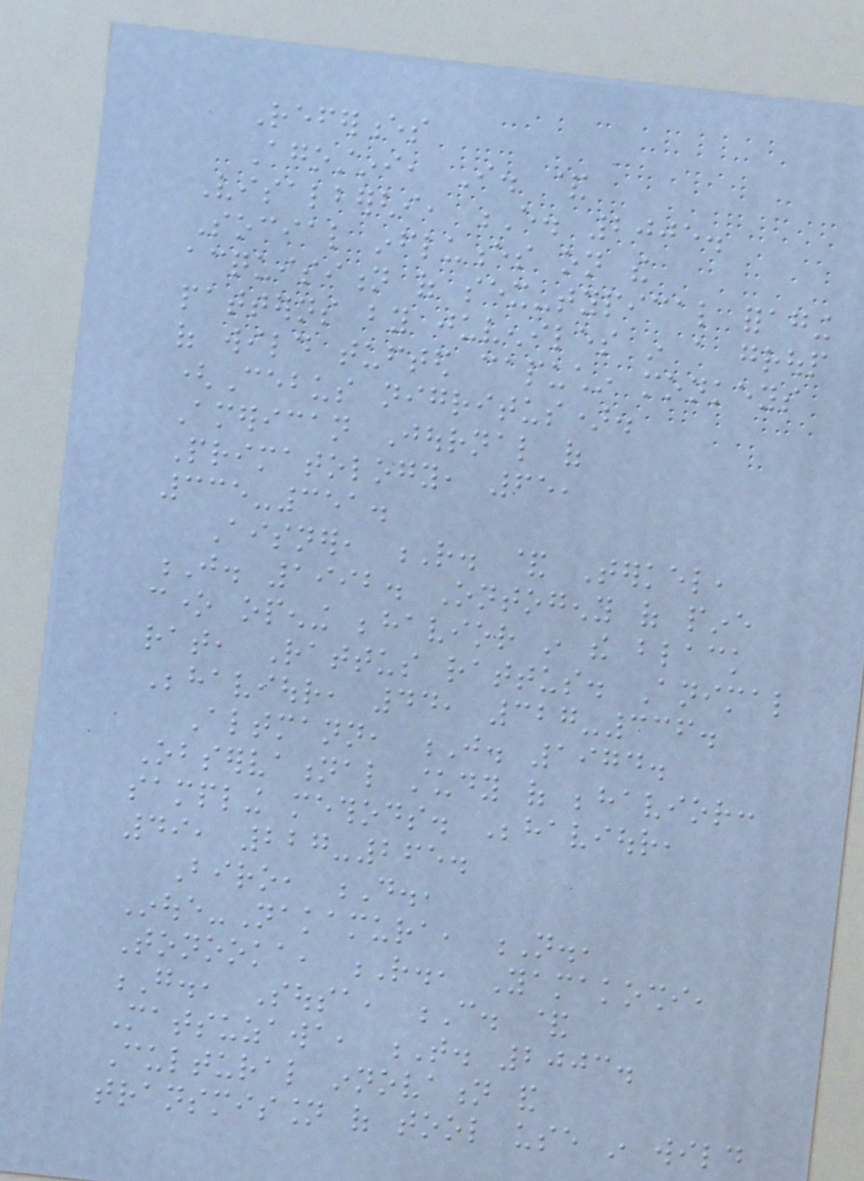References
Agostini, I. &
Visalberghi, E. 2005.
Social influences on the
acquisition of sex-typical foraging
patterns by juveniles in a group
of wild tufted capuchin monkeys
(Cebus nigritus).
American Journal of
Primatology, 65,
335-351.
Aisner, R. & Terkel,
J. 1992. Ontogeny of pine
cone opening behavior in the black
rat, Rattus rattus. Animal
Behaviour, 44, 327-336.
Altmann, J. 1974.
Observational study of behavior:
sampling methods. Behaviour,
49, 227-265.
Biro, D.,
Inoue-Nakamura, N.,
Tonooka, R., Yamakoshi,
G., Sousa, C. &
Matsuzawa, T. 2003.
Cultural innovation and
transmission of tool use in wild
